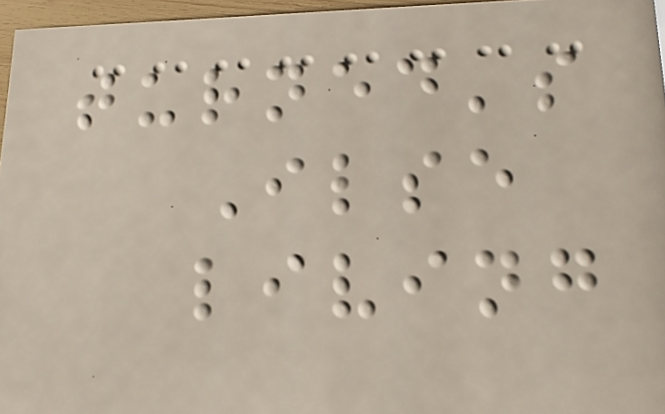turned's
Ilse
living
